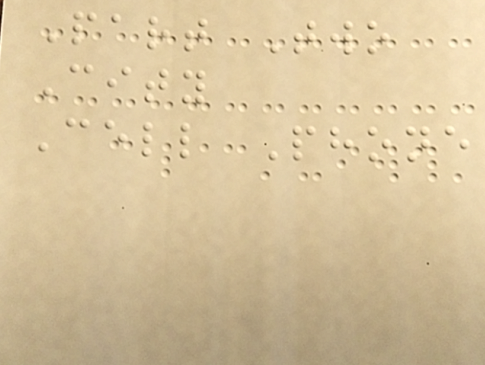Part Two
City
Cell Phone
